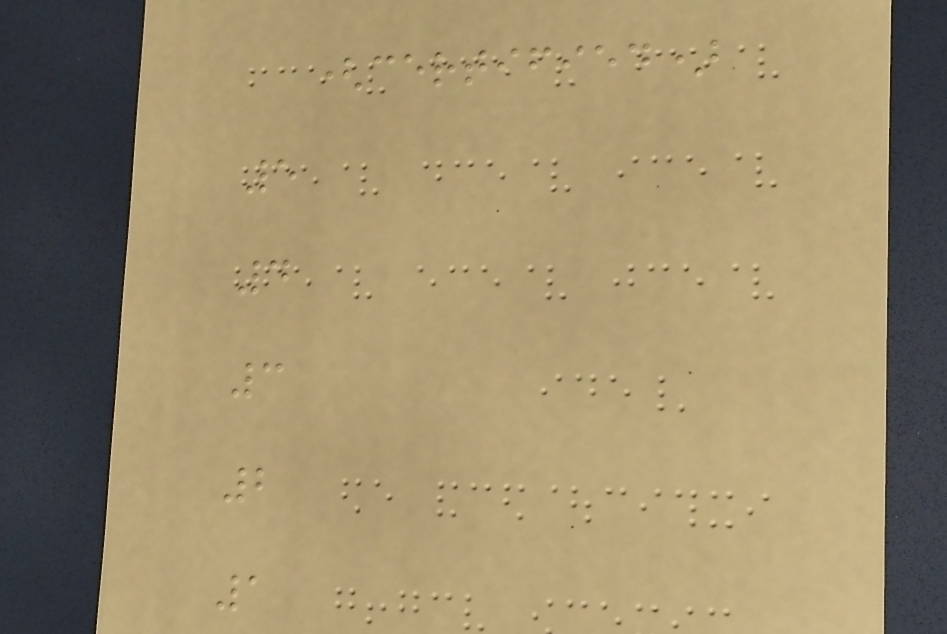(certified)
5
4
3
2
1
